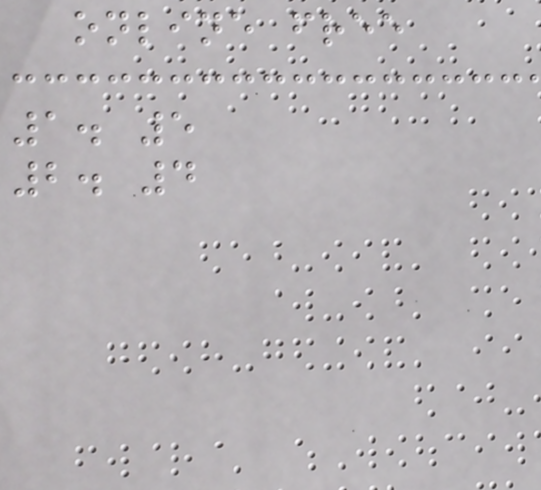online free
1. 5
2. 4
